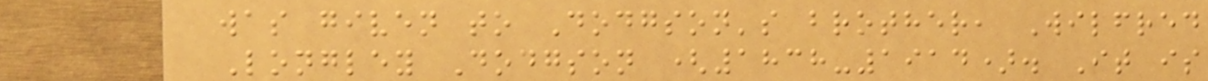was given to Dodgson's brother, Wilfred
Longley Dodgson (1838-1914). It is
